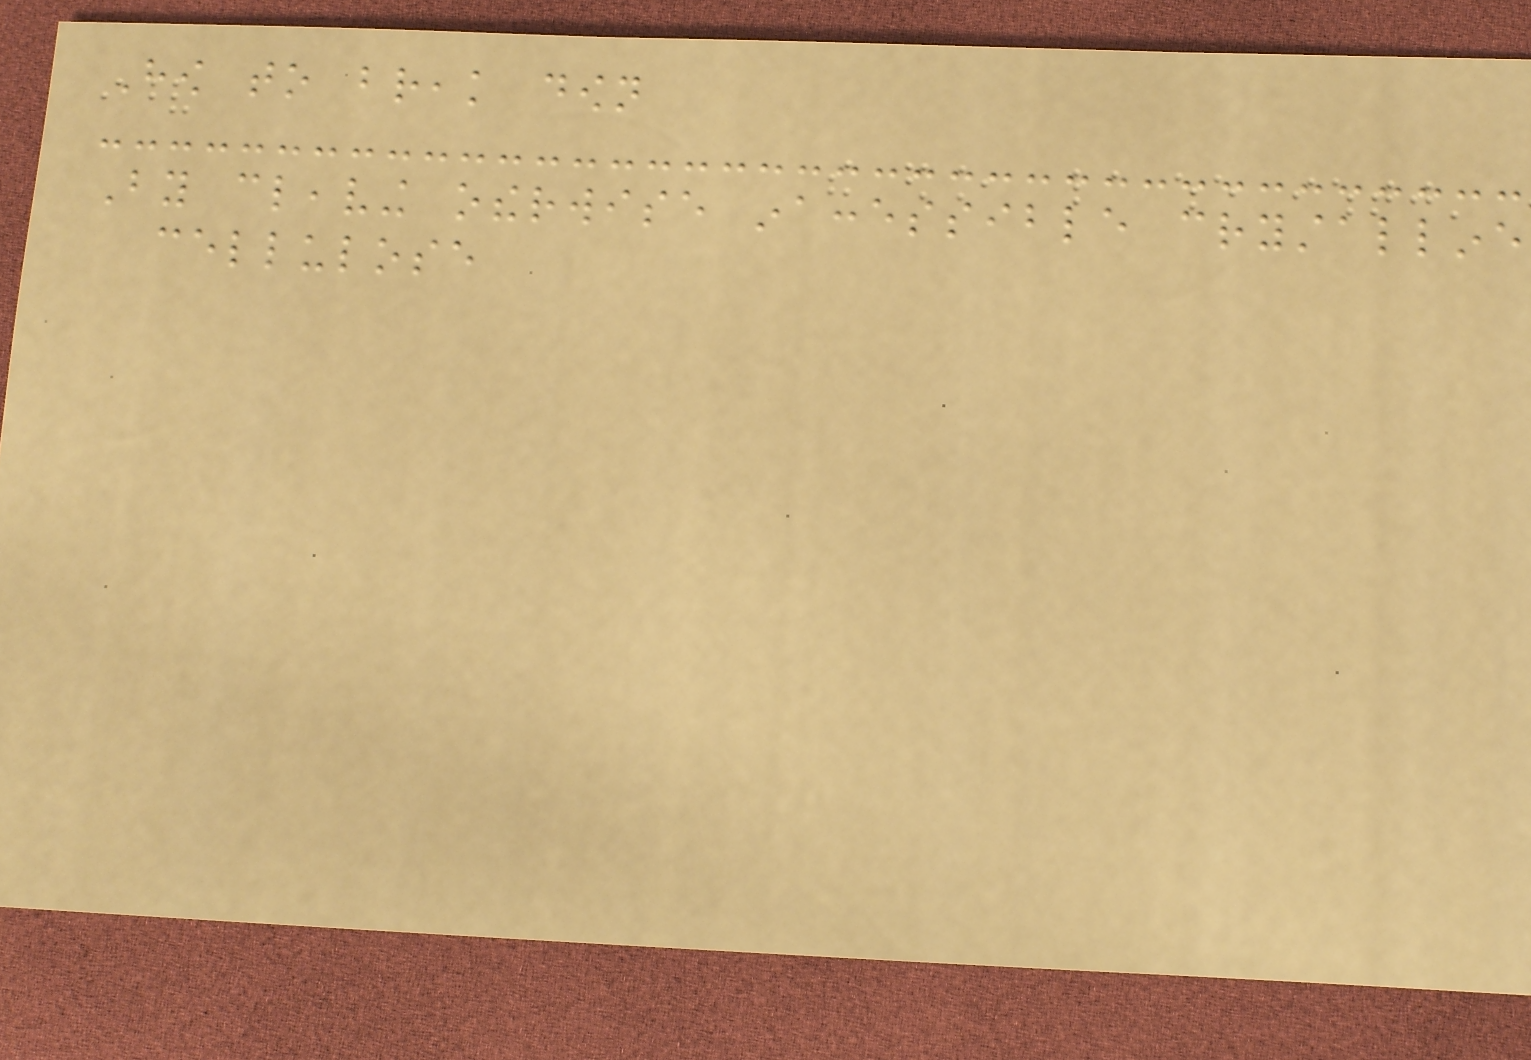How to break down
By cleaving otherwise inaccessible crystalline
cellulose
